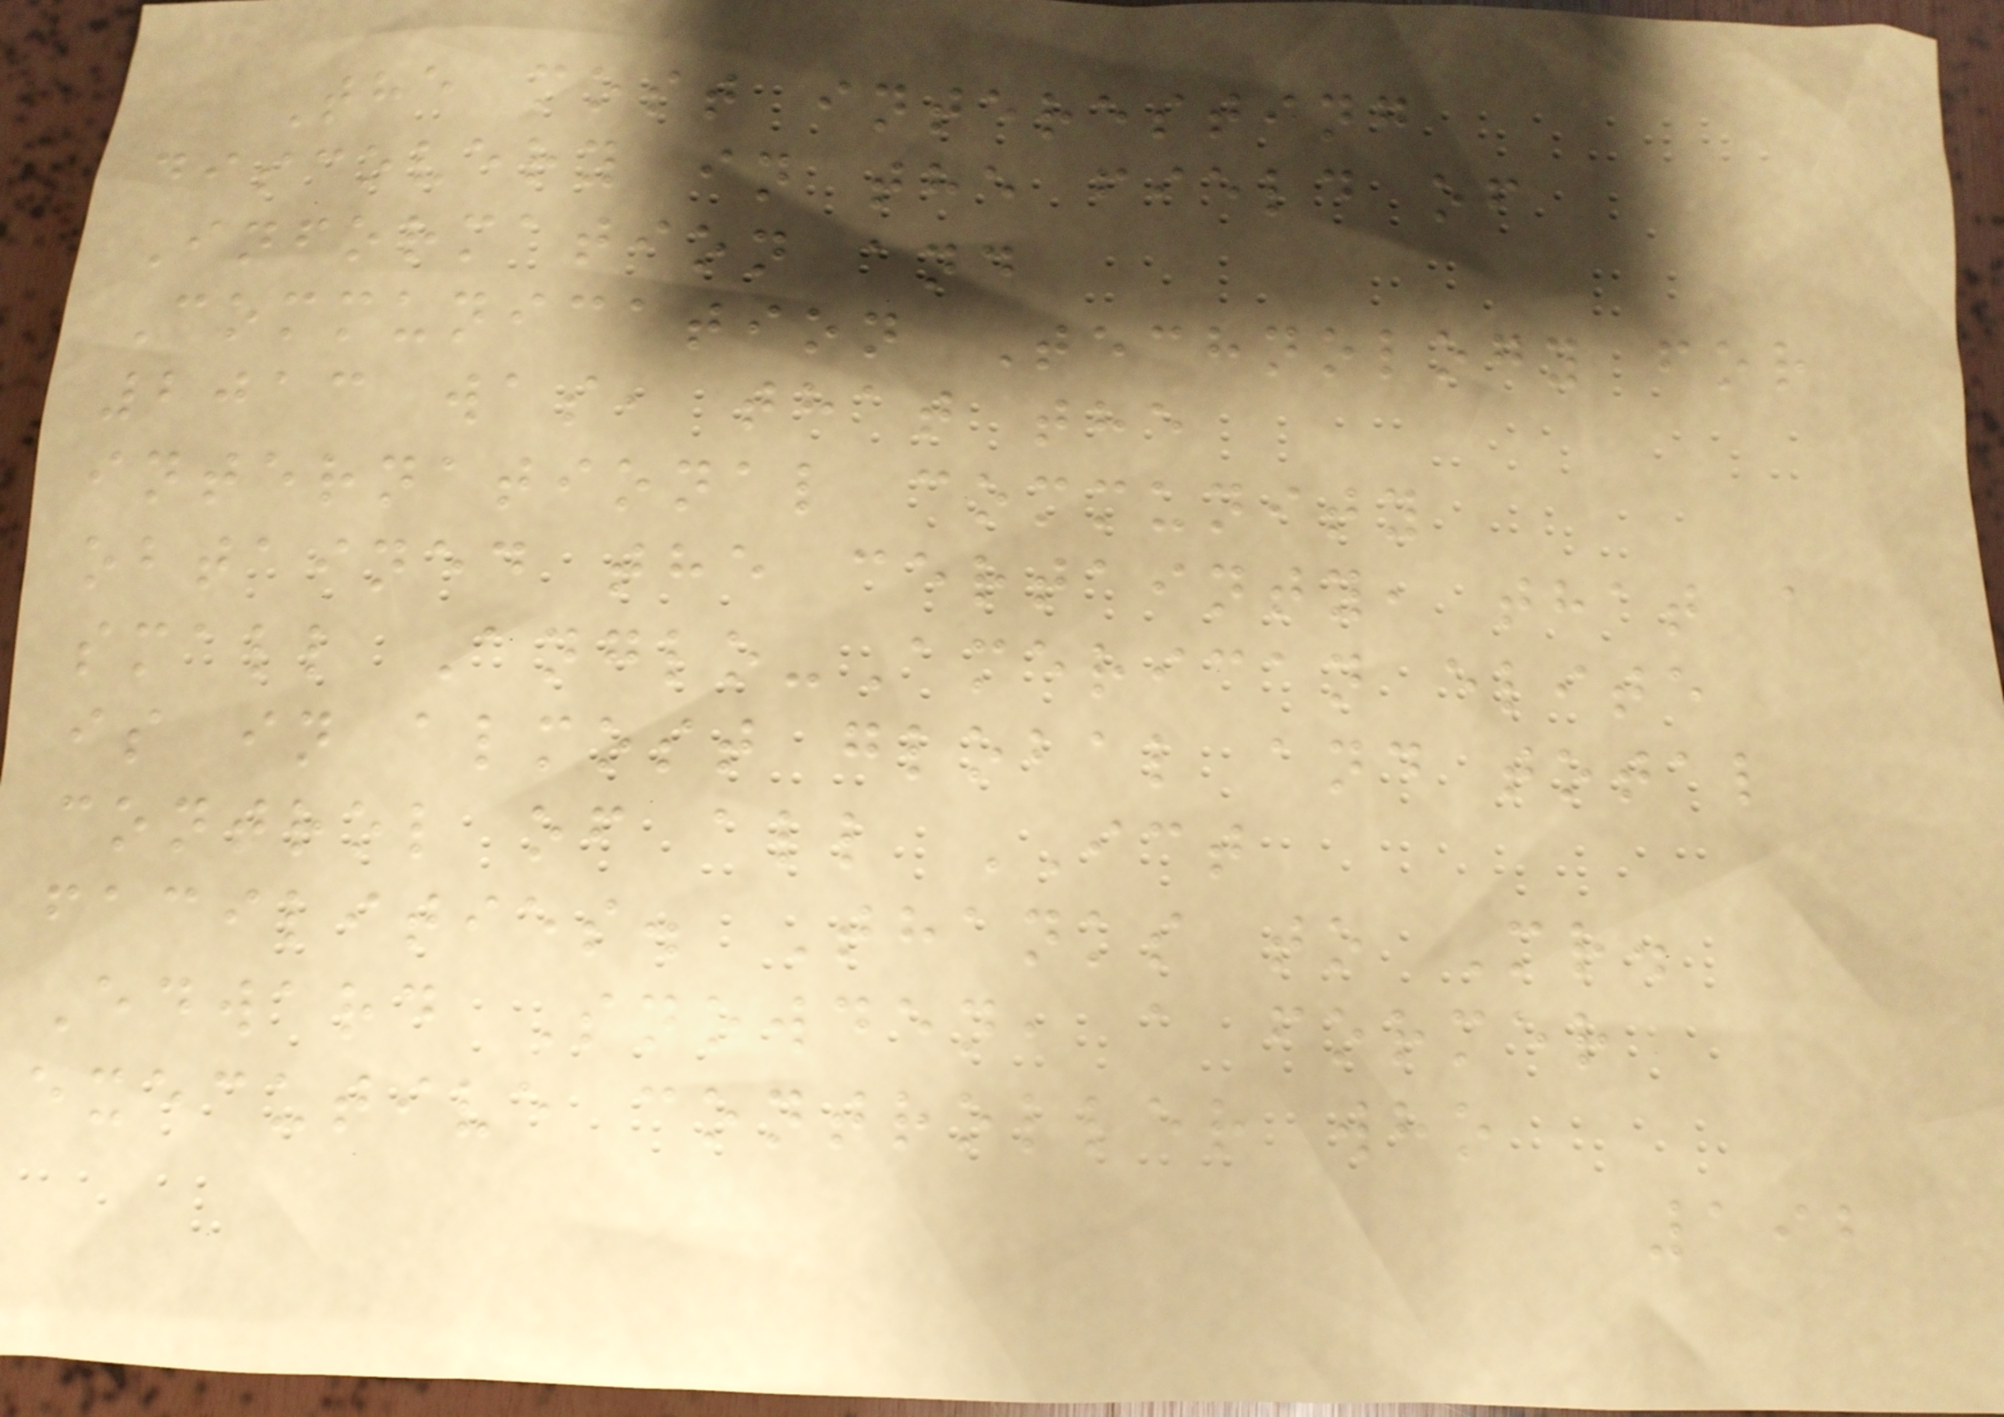The most interesting
discovery in the field of
Information and
Communication Technology for
2013 was, that the
international community
obtained the certainty, that a
small Anglo-American elite
is in almost global and total
control of all ICT
facilities. Thanks to Mr.
Edward Snowden, a former
executive controller who
192
